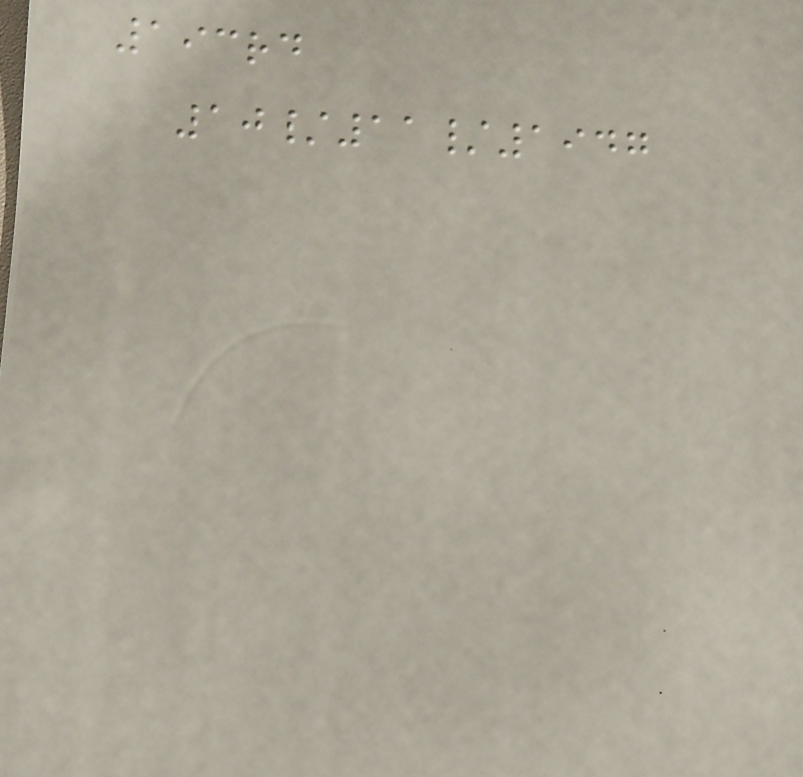193rd
10/11/1947
